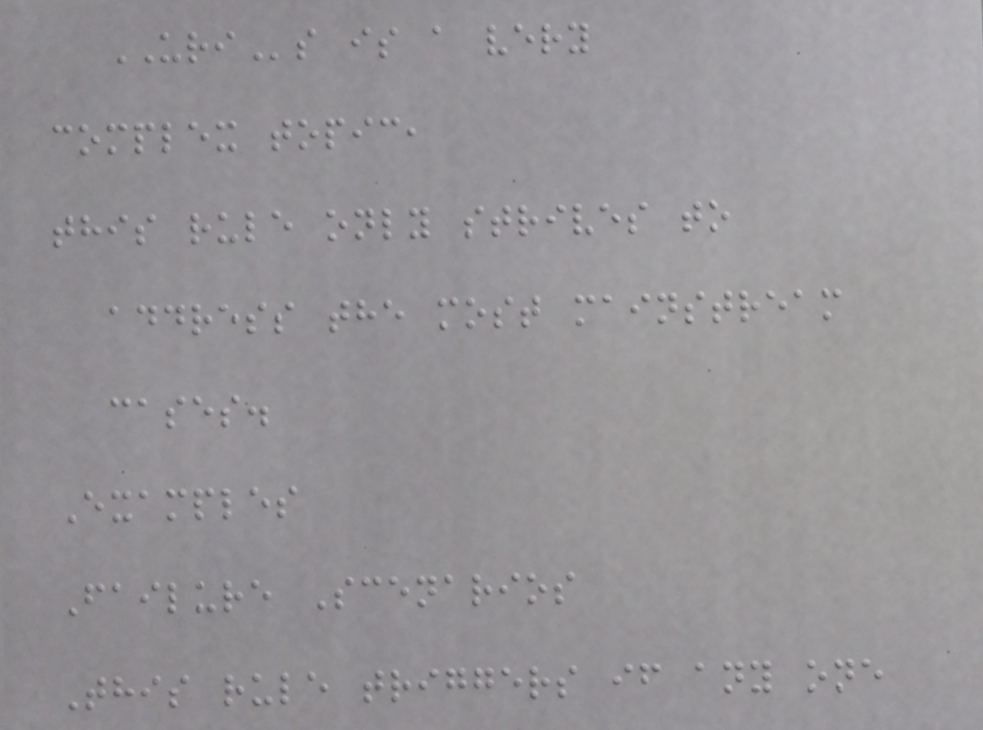URIs is a very
complex topic,
this rule only strives to
address the most mainstream
cases.
Examples
Failure Scenarios
This rule triggers if any one
